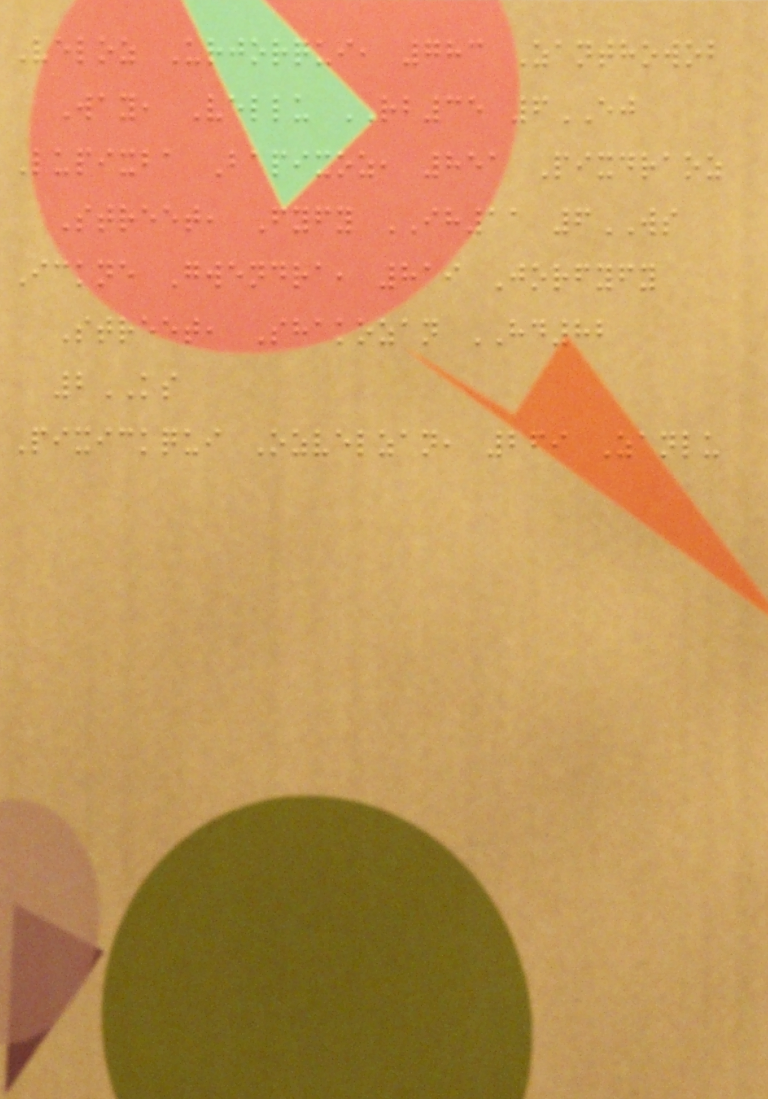Veloz Urjorqui, 783 Zanthowob
Way, Vellu RB35 6EJ
Lupixba Bapixoz, 851 Pixdraoz
Street, Fyfy IH11 6WS
Ickne Gwendra, 819 Jorfyfy
Street, Shakozan HD82
2KS
Pixickqui Ozvelzan, 269 Zanlu
